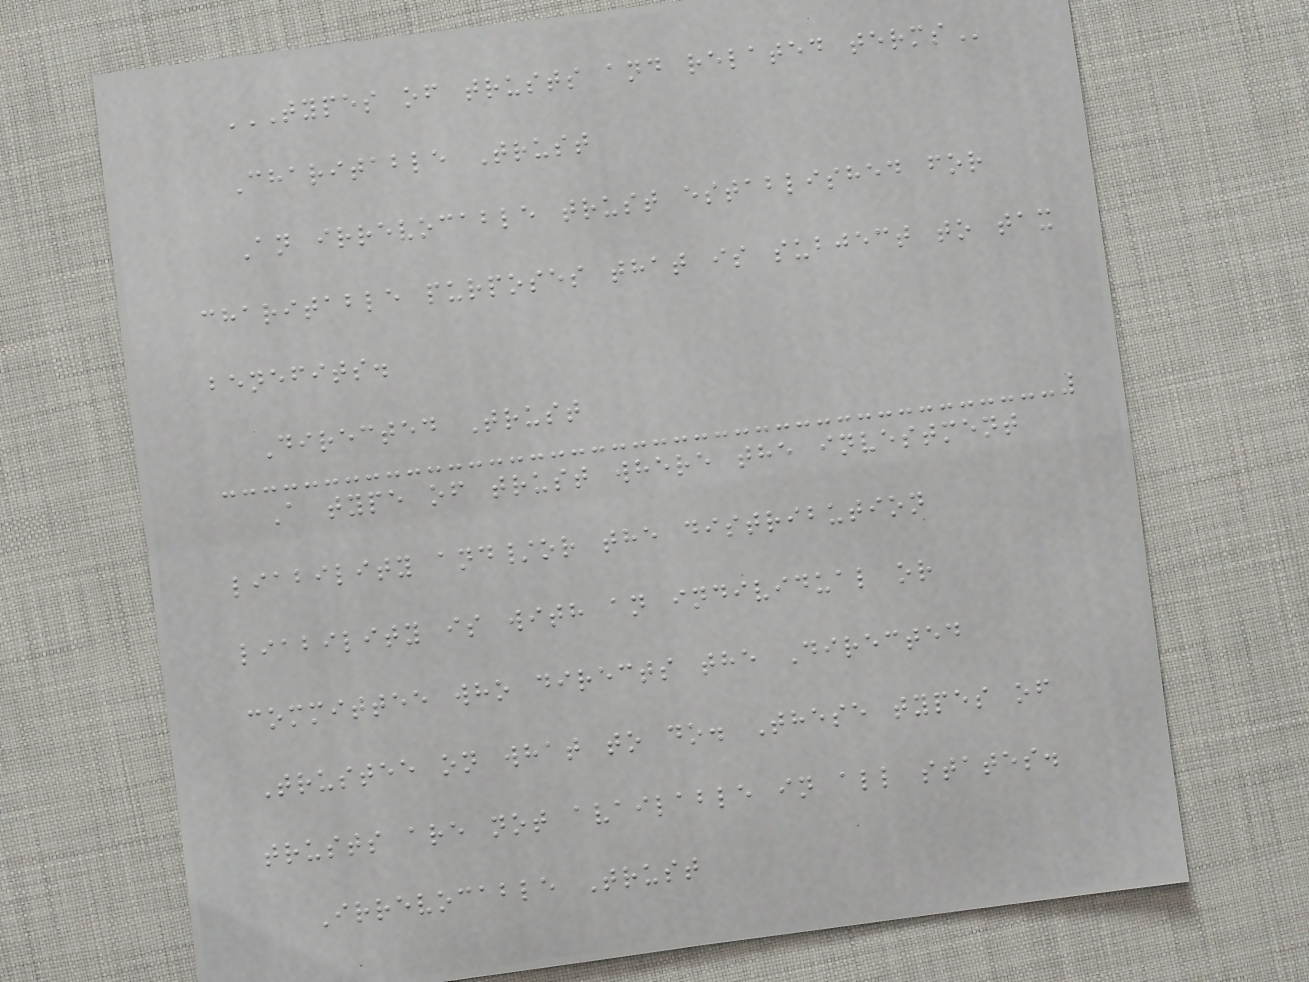TYPES OF TRUSTS AND RELATED TERMS
Charitable Trust
An irrevocable trust established for
charitable purposes that is subject to tax
benefits.
Directed Trust
A type of trust where the investment
liability and/or the distribution
liability is with an individual or
committee who directs the Directed
Trustee on what to do. These types of
trusts are not available in all states.
Irrevocable Trust
